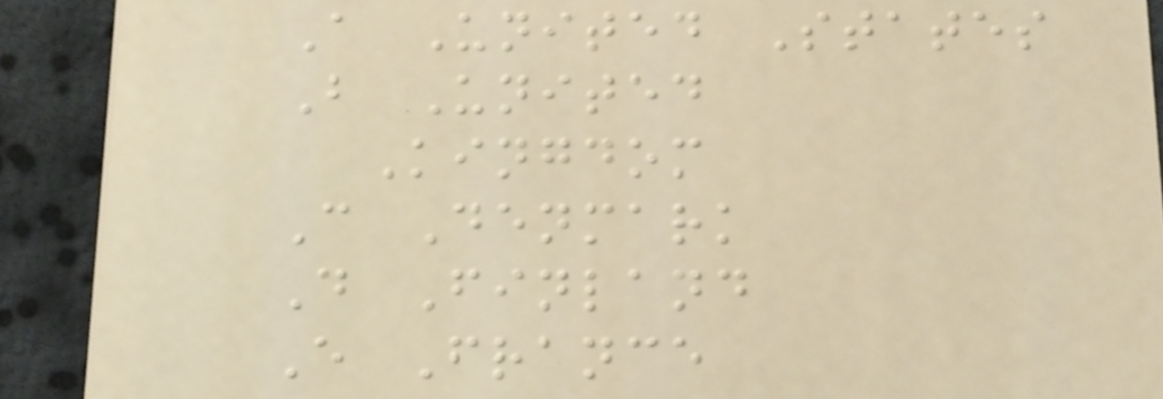A United States
B United
Kingdom
C Denmark
D Finland
E France
